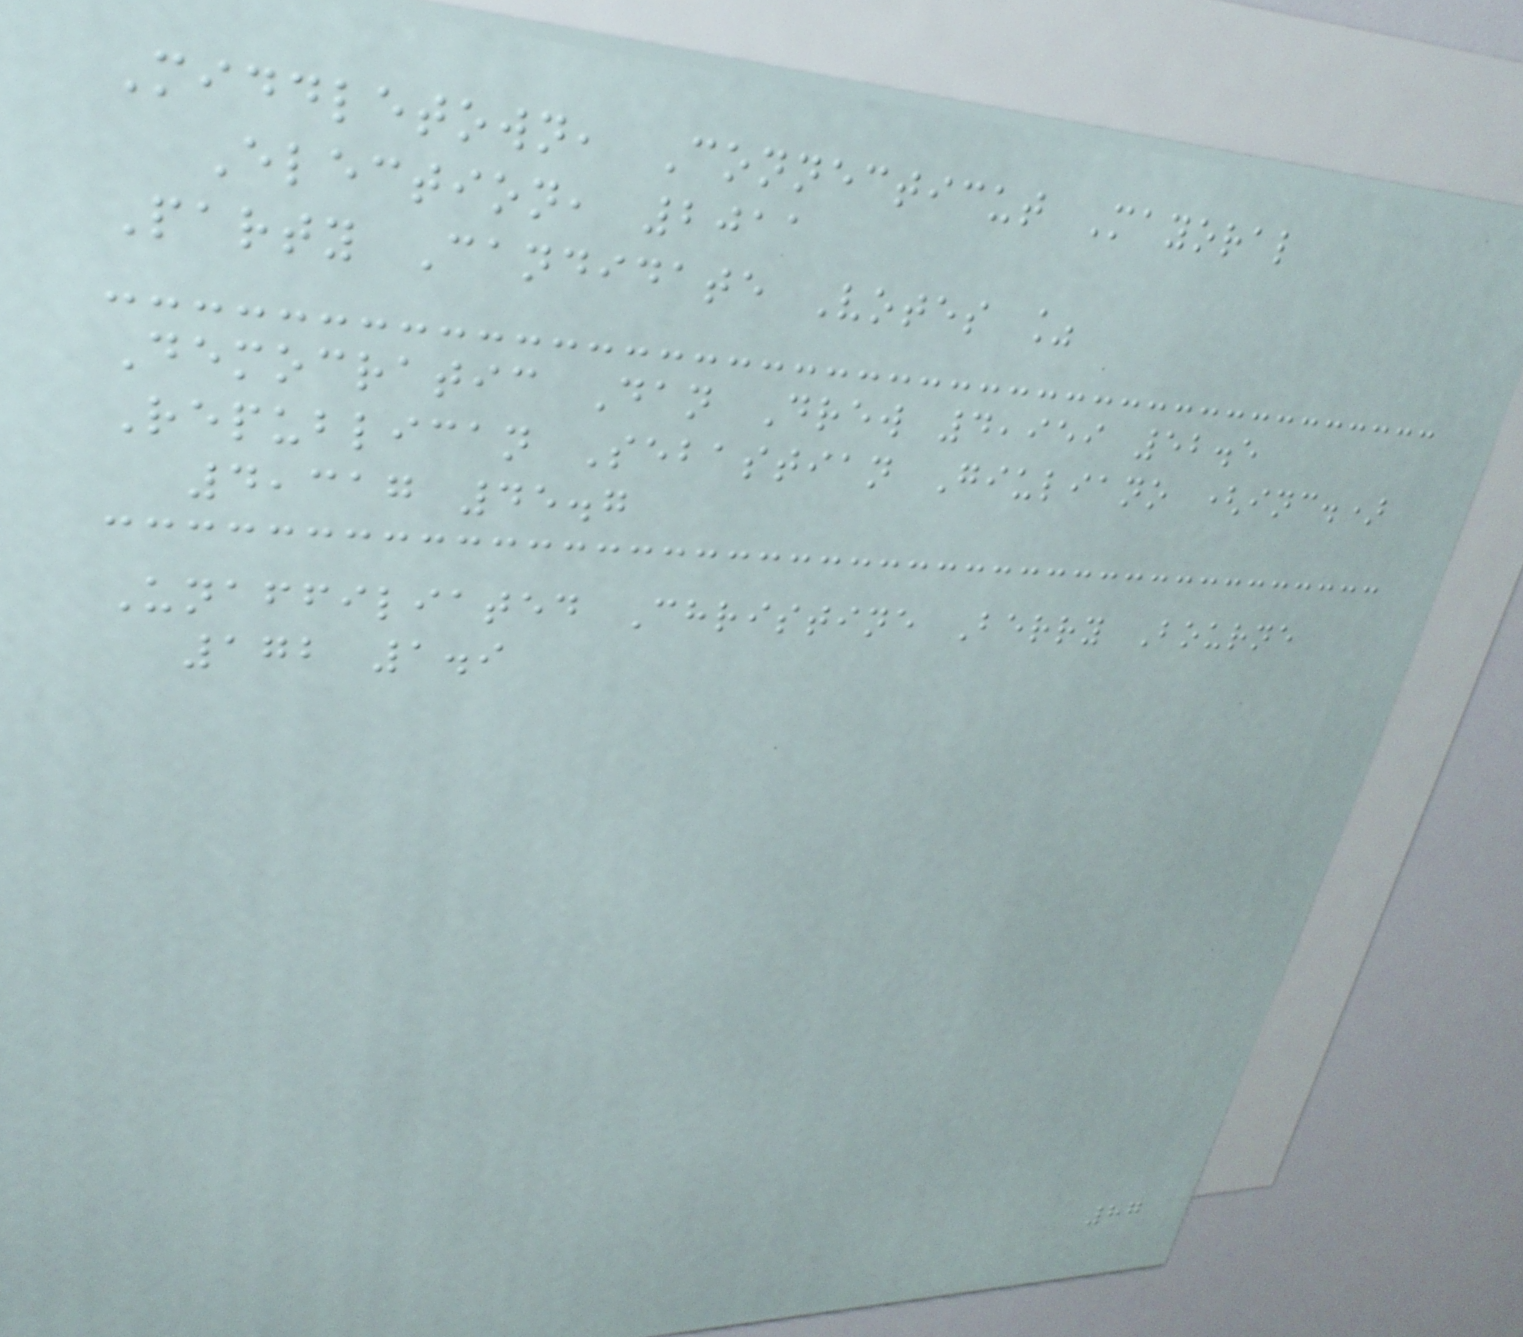Middletown, Connecticut Mayoral
Election, 2011
Party Candidate Votes %
Democratic Dan Drew 4,959 52.5
Republican Sebastian Giuliano (inc.)
4,317 45.7
Unaffiliated Christine Berry Bourne
172 1.9
87
